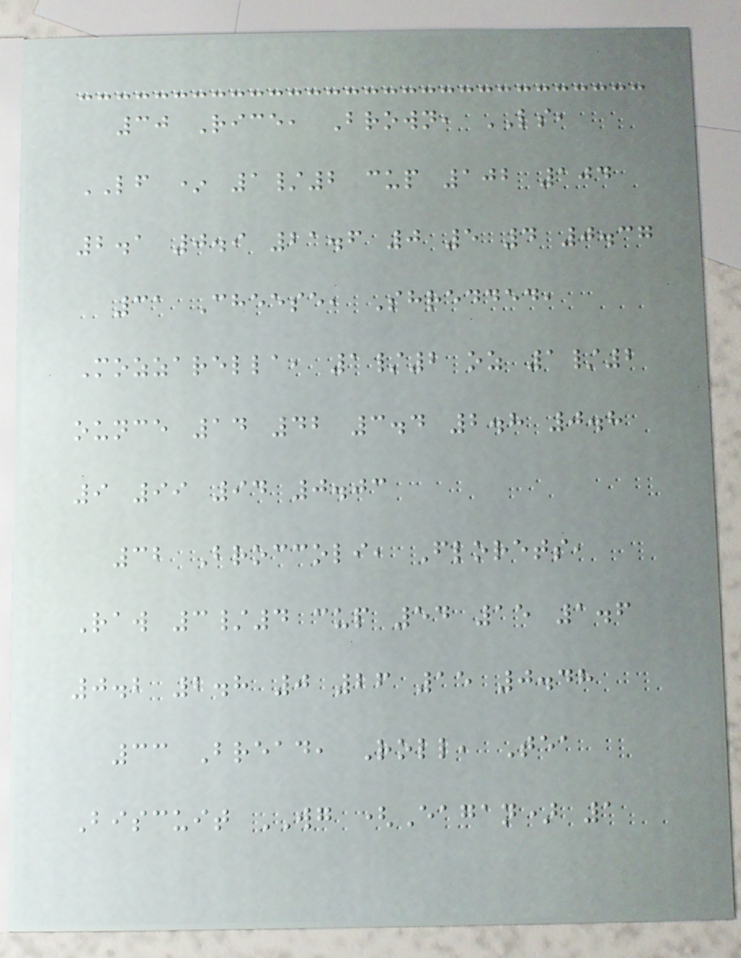30 Rice, Brown, LS,
LF * 1/2 cup 102 104
2.1 0.9 21.6 0 5 4 0.37
31 Cheese, Shredded,
Mozzarella, 1/2 oz 1/2
ounce 14 42 3.4 2.8 0.8
9 99 94 0.03
32 Broccoli, Florets,
Raw 3/4 cup 54 15 1.6
0.2 2.8 0 26 15 0.48
33 Bread, Roll, Tea
Biscuit WG (Eagan) 1
